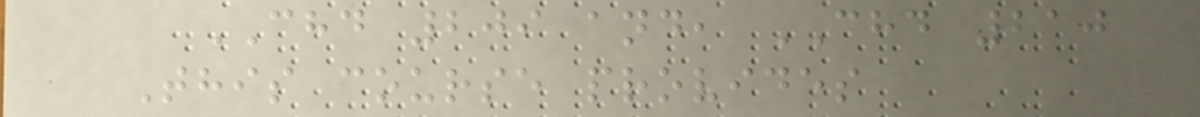CHD 209 and, CHD 210
This course provides
